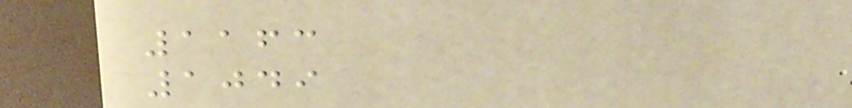1163
1049
